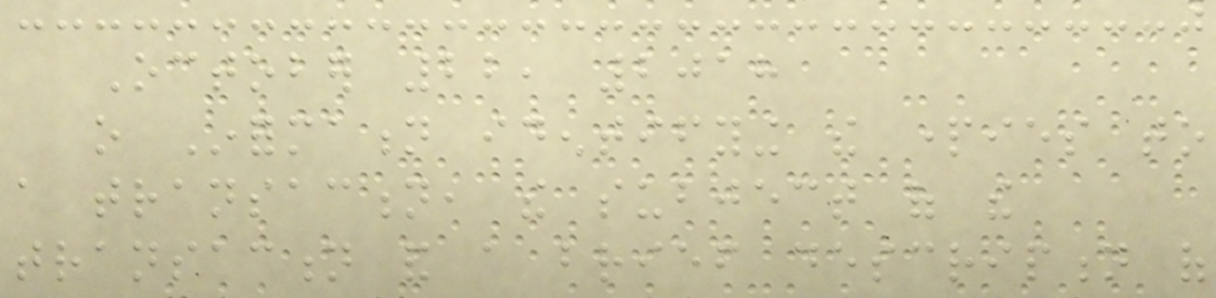October 22, 2018
o Information identifying the parties to
a transaction, the subject of the
transaction and a brief description of
